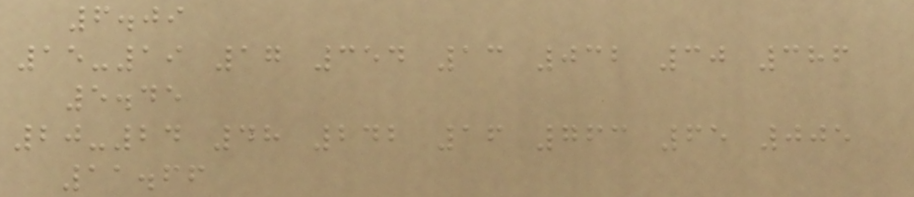6.09
15-19 17 354 13 032 30 386
5.45
20-24 48 242 16 763 65 005
11.66
